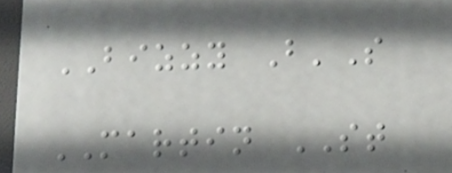BIZZY B'S
MARTIN ST
